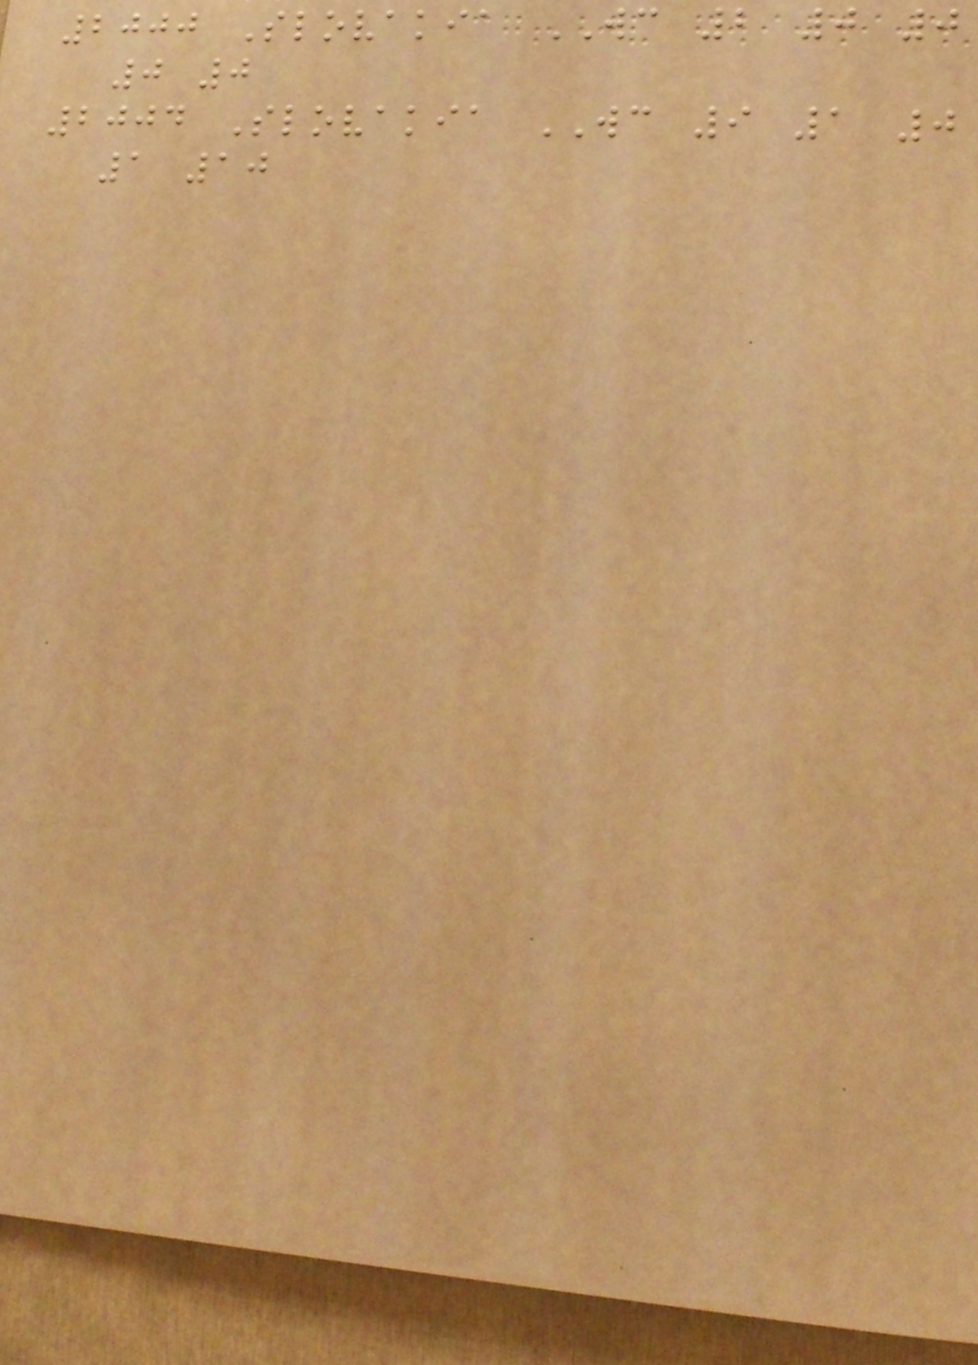2000 Slovakia WC 2 0 0
0 0
2004 Slovakia WC 9 1 0
1 10
